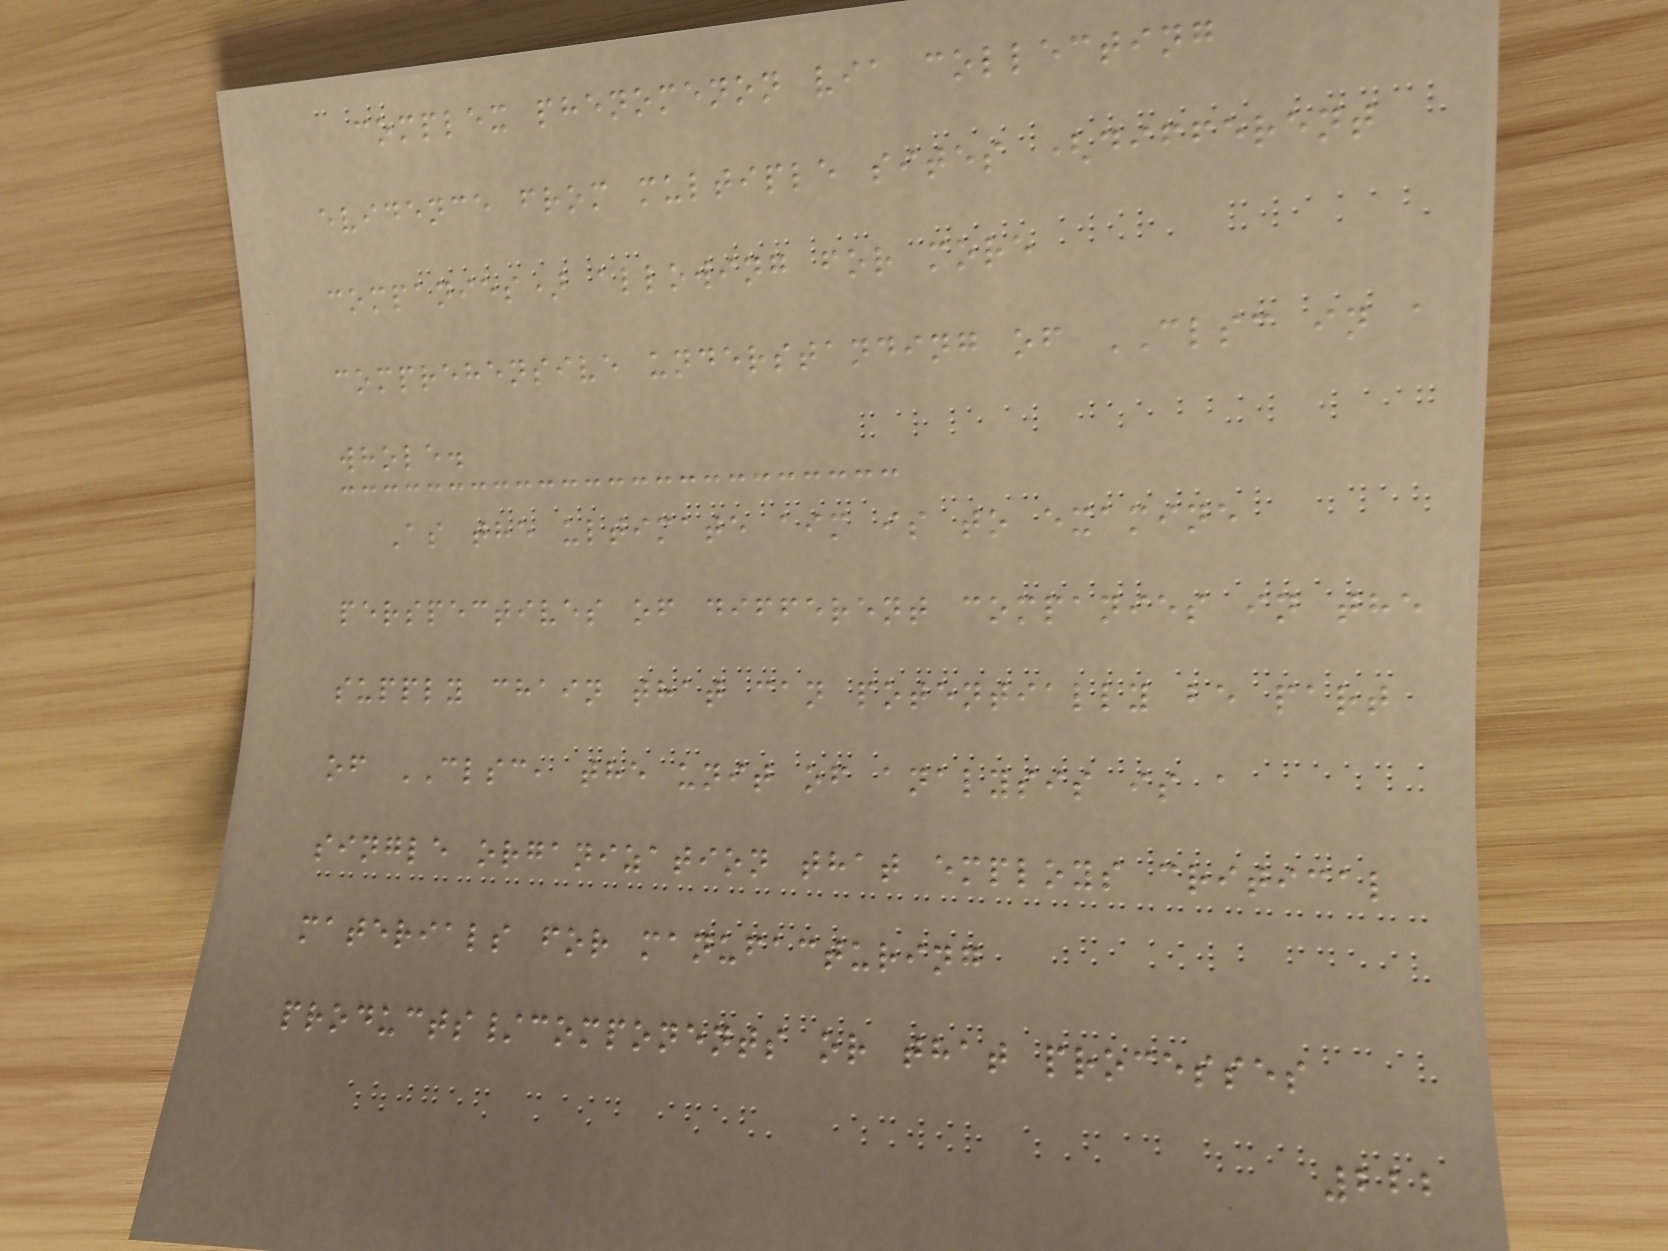complex phenomenon via collecting
evidence from multiple sites (different
companies) allowing for more
comprehensive understanding of CLSC in a
whole.
As the ultimate aim is to examine
perspectives of different companies in the
supply chain that can potentially be part
of CLSC, the unit of analysis is a
single organization that employs critical
materials for manufacturing
products/components or that processes
222
